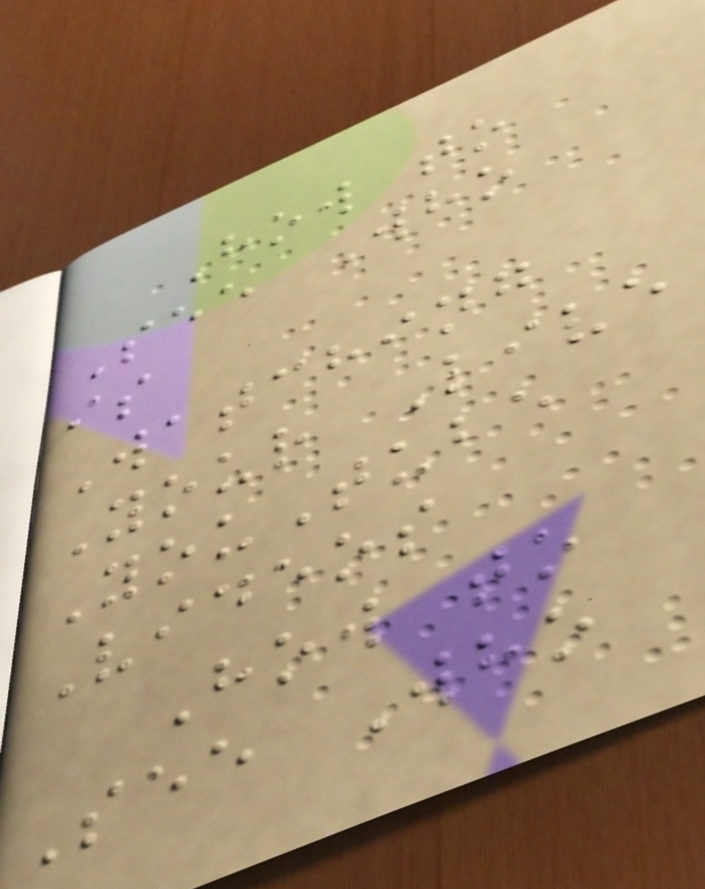How to
See Who
is
Watching
Your Live
YouTube
Videos
How to
See Who
